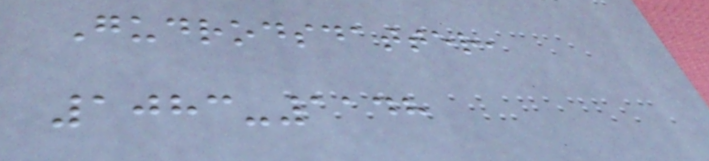Gudrodsdatter,
1083-1148
